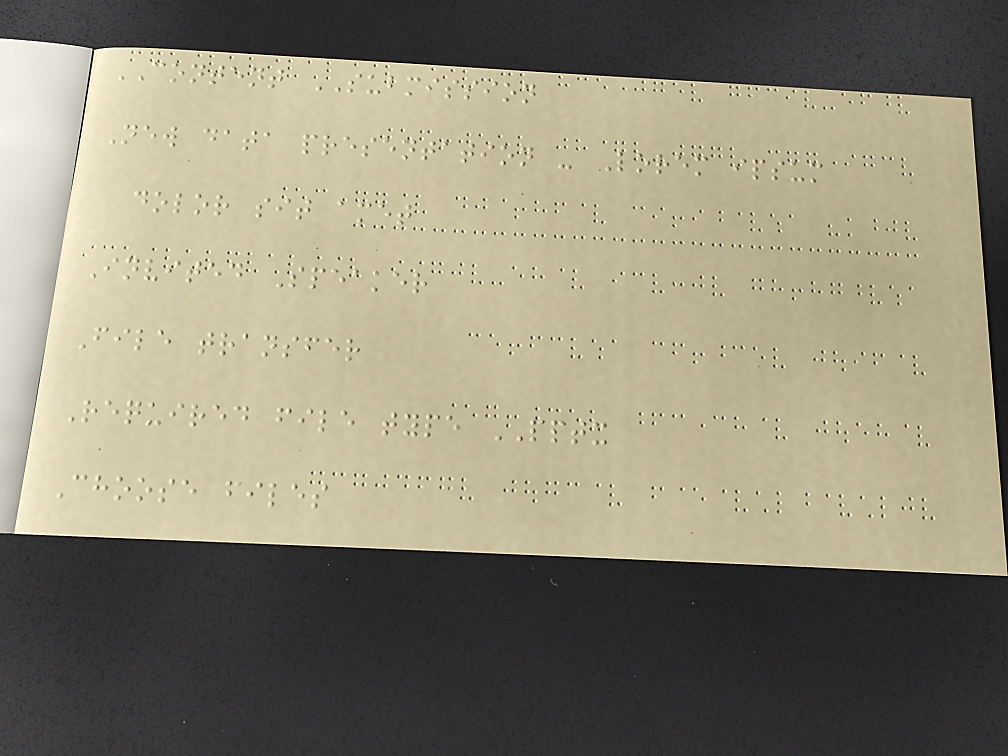CONTENT SUBMISSION
New data presentation - Lorem ipsum
dolor sit amet
Invited Speaker
File transfer
Required file type PPTX
Choose files
